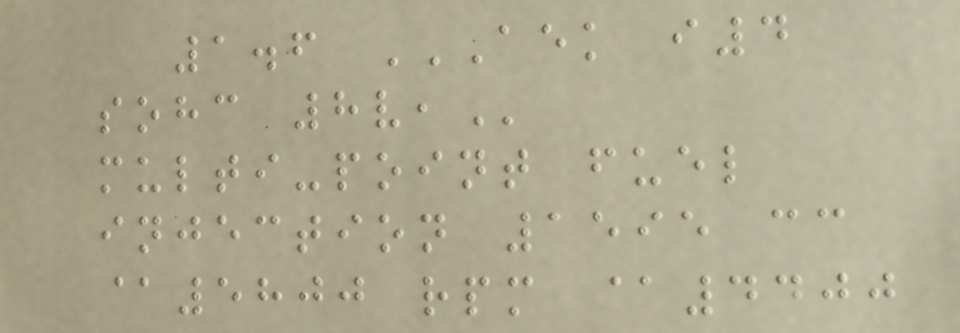1.6 AEK I4
SOHC 8V,
multi-point fuel
injection 1595 cc
@5800 rpm @4400
